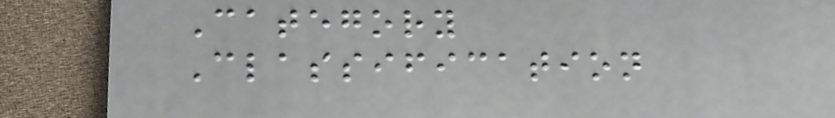Category
Classification
